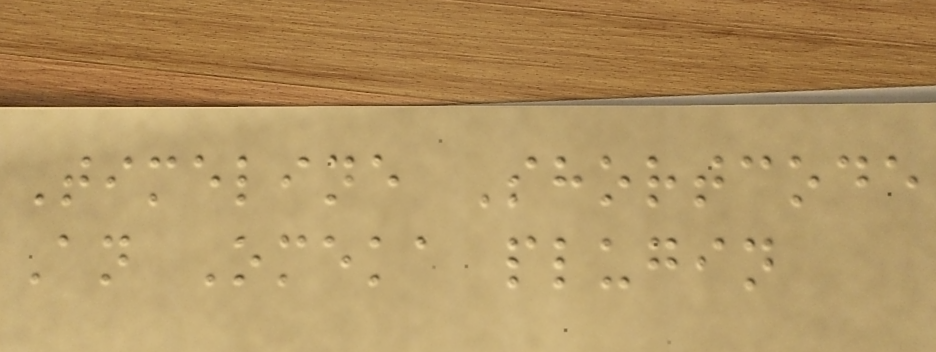Timeline Shortcode
An Omeka plugin
